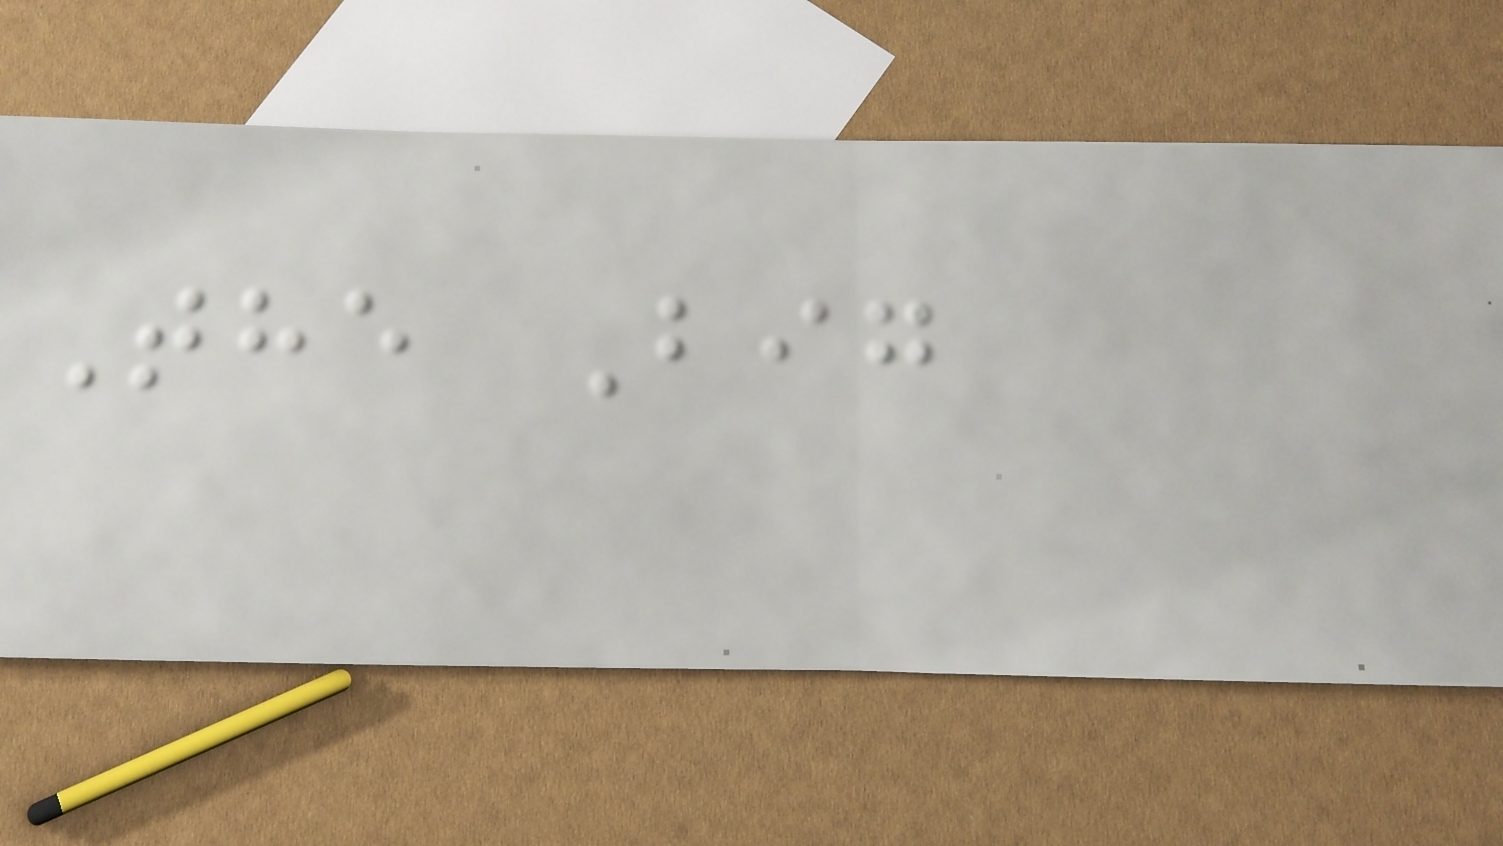The Big
